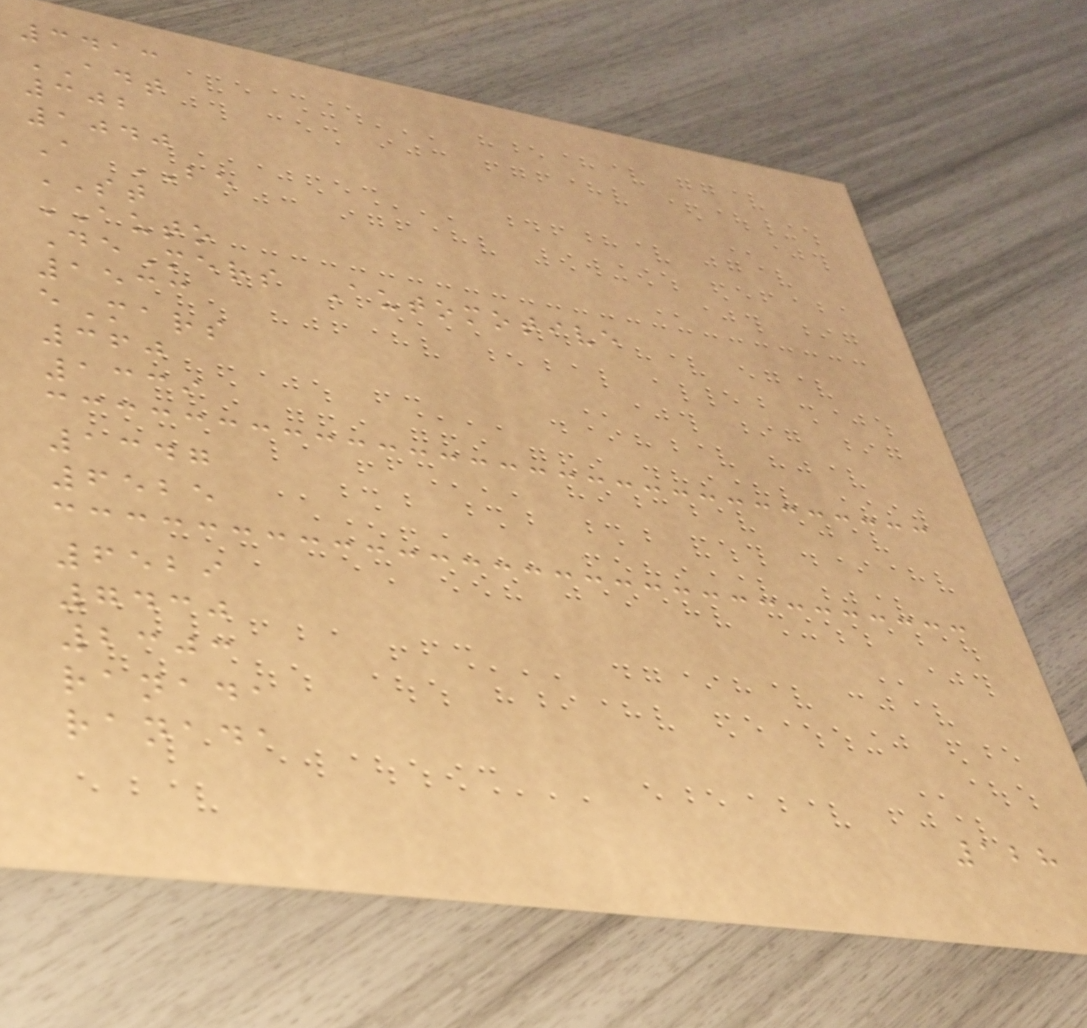3413
ADT
302
1040
A BE
ST
AUTO
DeMers Automotive
1533
eMars
360
1339
1347
6525
6529
7430
2303
ranada
ranada
128
